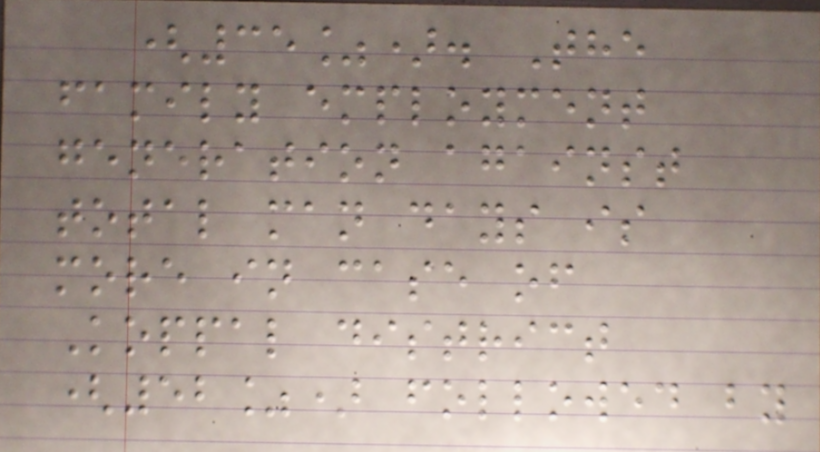(35%). The
family employment
generation against
total man days is
more in case of
Koppal district
(52%) followed by
